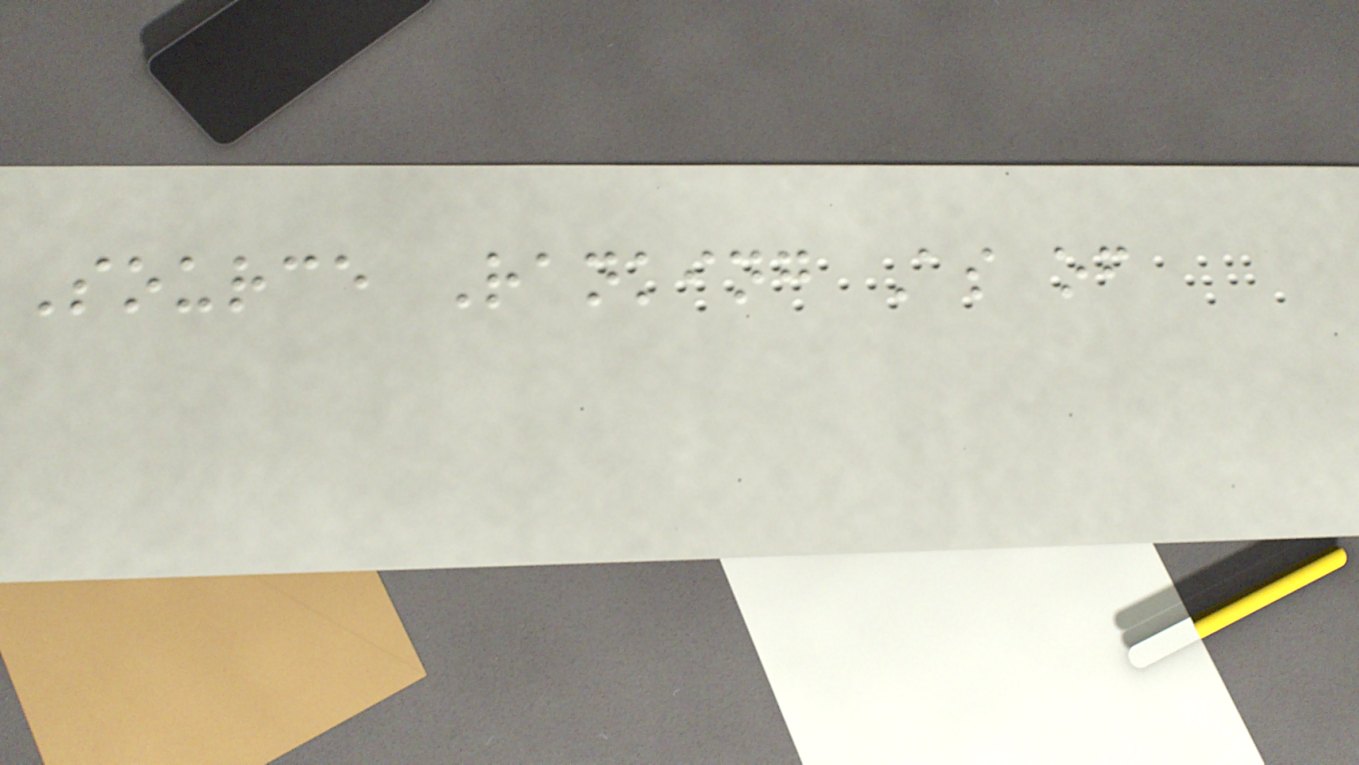Source Ranking As of
